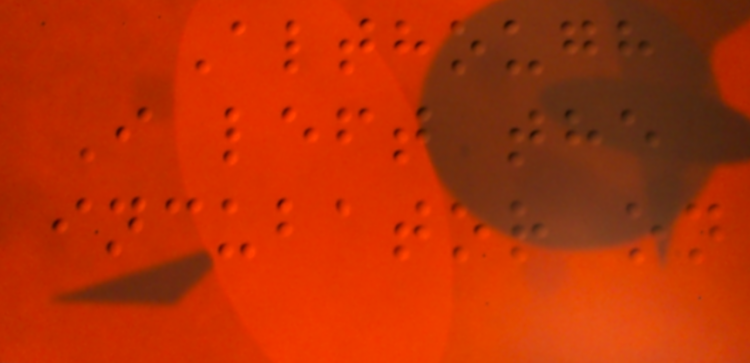Although
I left the
incubator on
